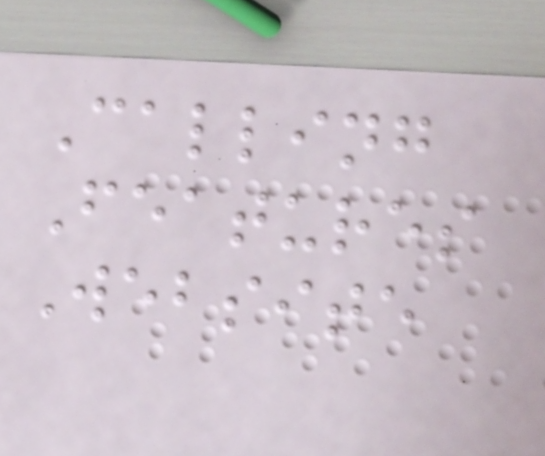Calling
Features
Website
